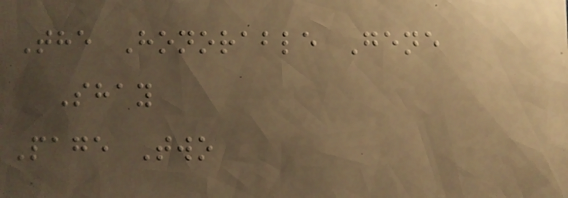The Honorable Gene
Shay
Page Two
